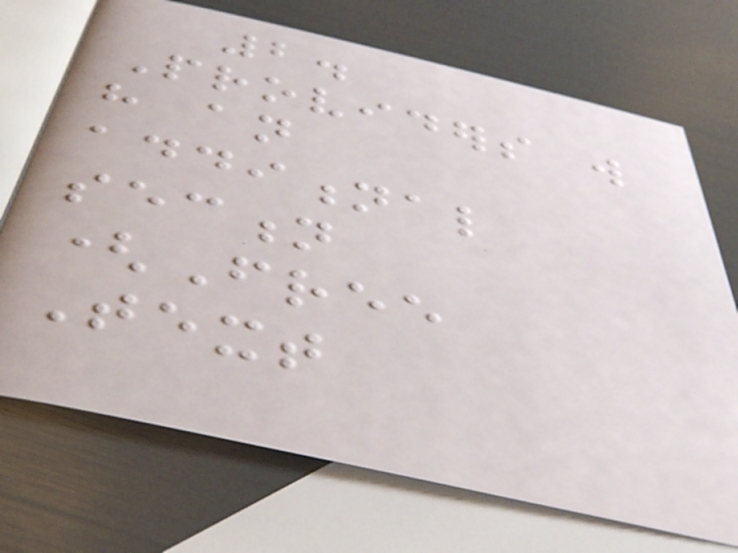2.
Providers will
have an
additional
section
(Free
Text
